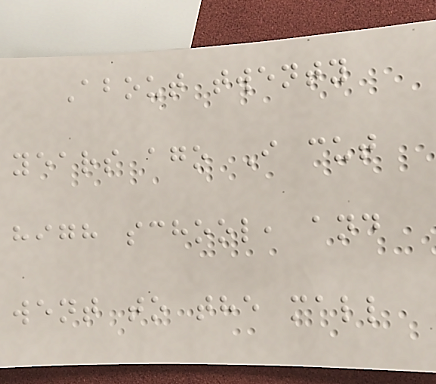About twenty
years ago I cut
high school, and
went to the mall
